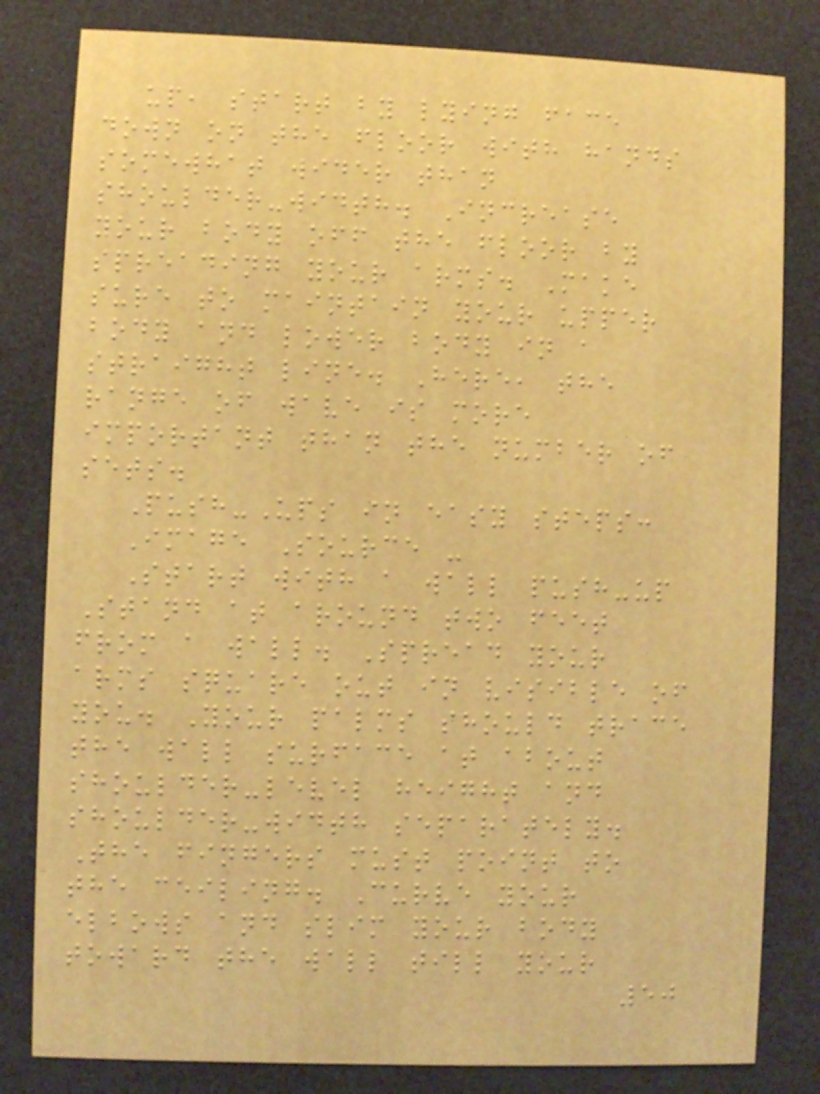up, start by lying face
down on the floor with hands
somewhat wider than
shoulder-width. Increase
your body off the floor by
spreading your arms. Make
sure to maintain your upper
body and lower body in a
straight line. Here, the
range of wave is more
important than the number of
sets.
Push-Ups in easy steps:
Image Source -
Start with a wall push-up
Stand at around two feet
from a wall. Spread your
arms square out in visible of
you. Your palms should trace
the wall surface at about
shoulder-level height and
shoulder-width separately.
The fingers must point to
the ceiling. Curve your
elbows and slim your body
toward the wall till your
50
